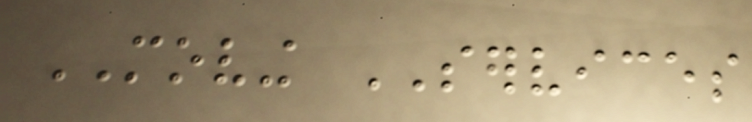MOVING SERVICES
